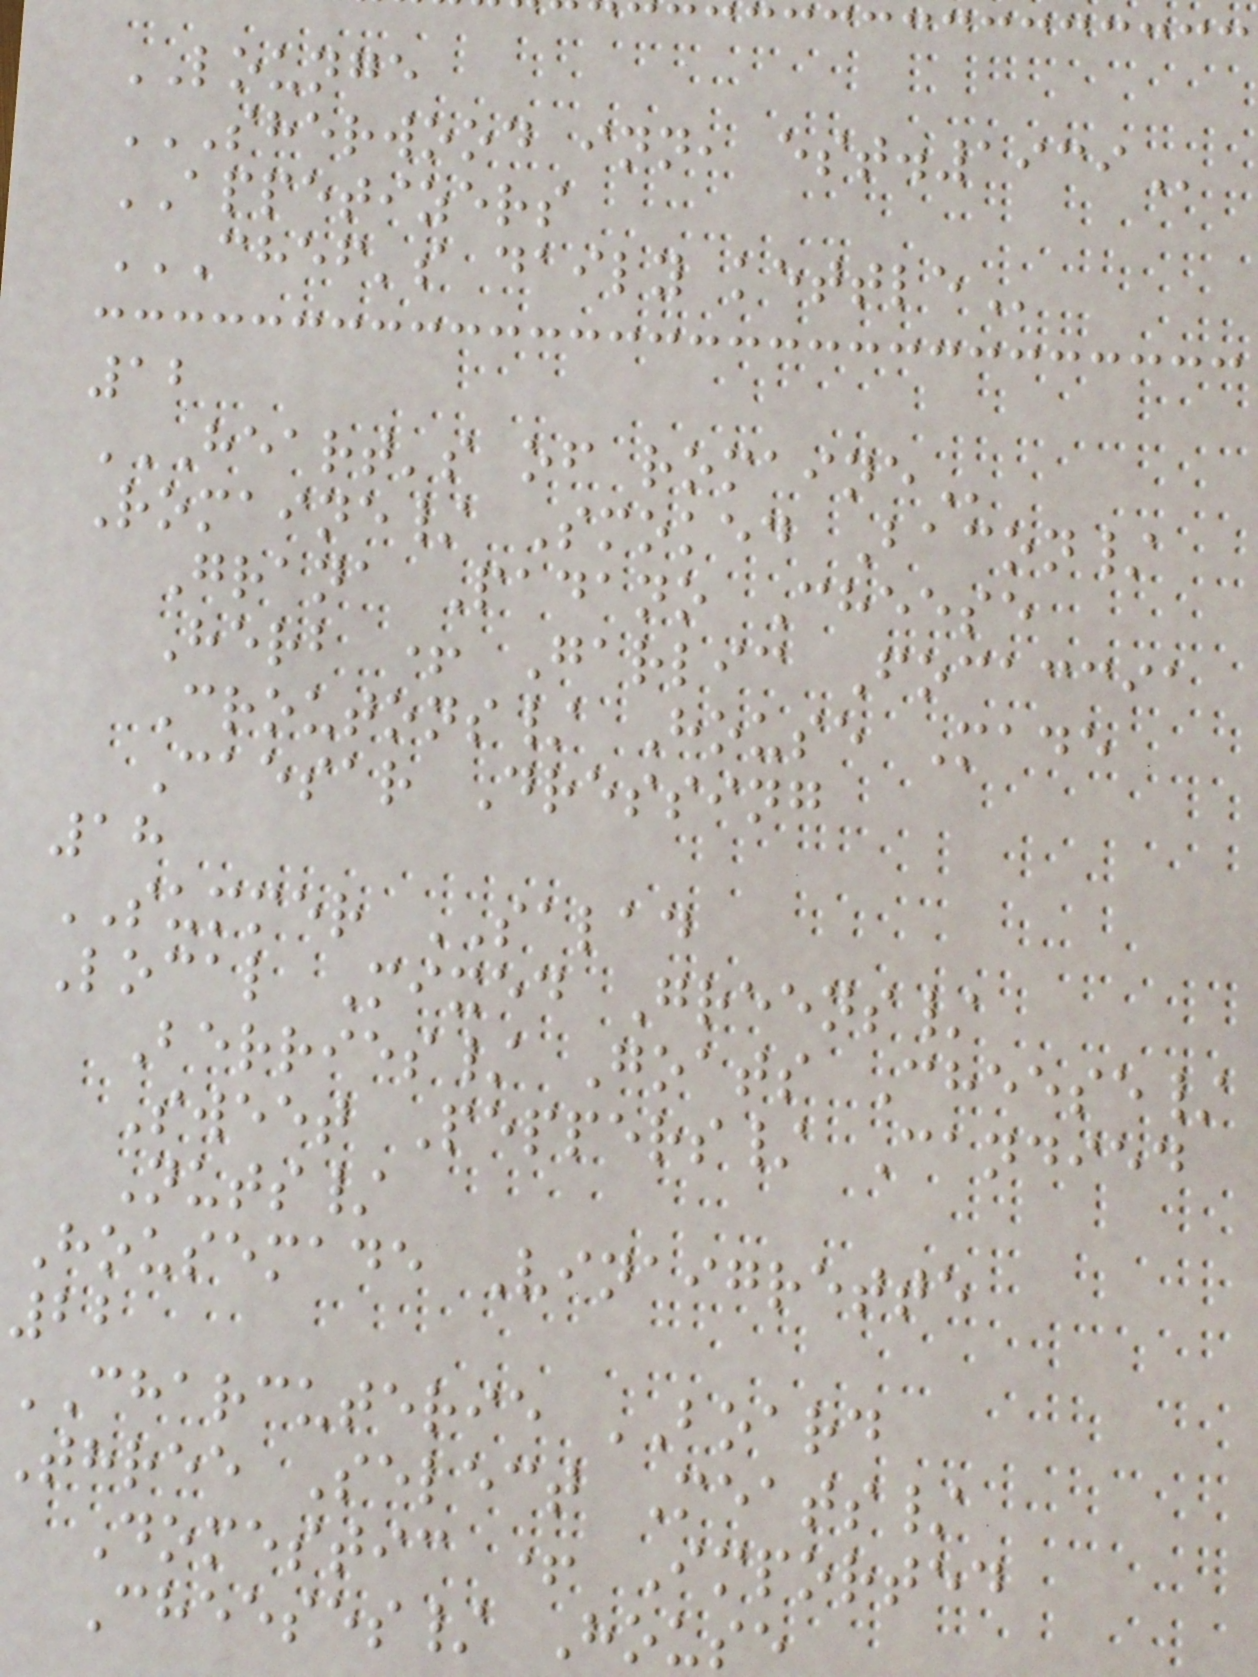LOUNGE
SHERWOOD INN, EST.1939
APPETIZERS
CHEF'S DAILY KETTLE
12
HEART'S OF ROMAINE
Romaine/ Smoked Bacon/
Grana Padano Cheese
Herb + Garlic Focaccia
Croutons/ House Made
Caesar Dressing
18
SUMMER SALAD
Local Mixed Greens/
Berries/ Goats Cheese/
Sweet Peppers/ Candied
Nuts/
Housemade Vinaigrette
22
CHARCUTERIE BOARD
three Select Meats/
Domestic + Imported
Cheeses/ House
